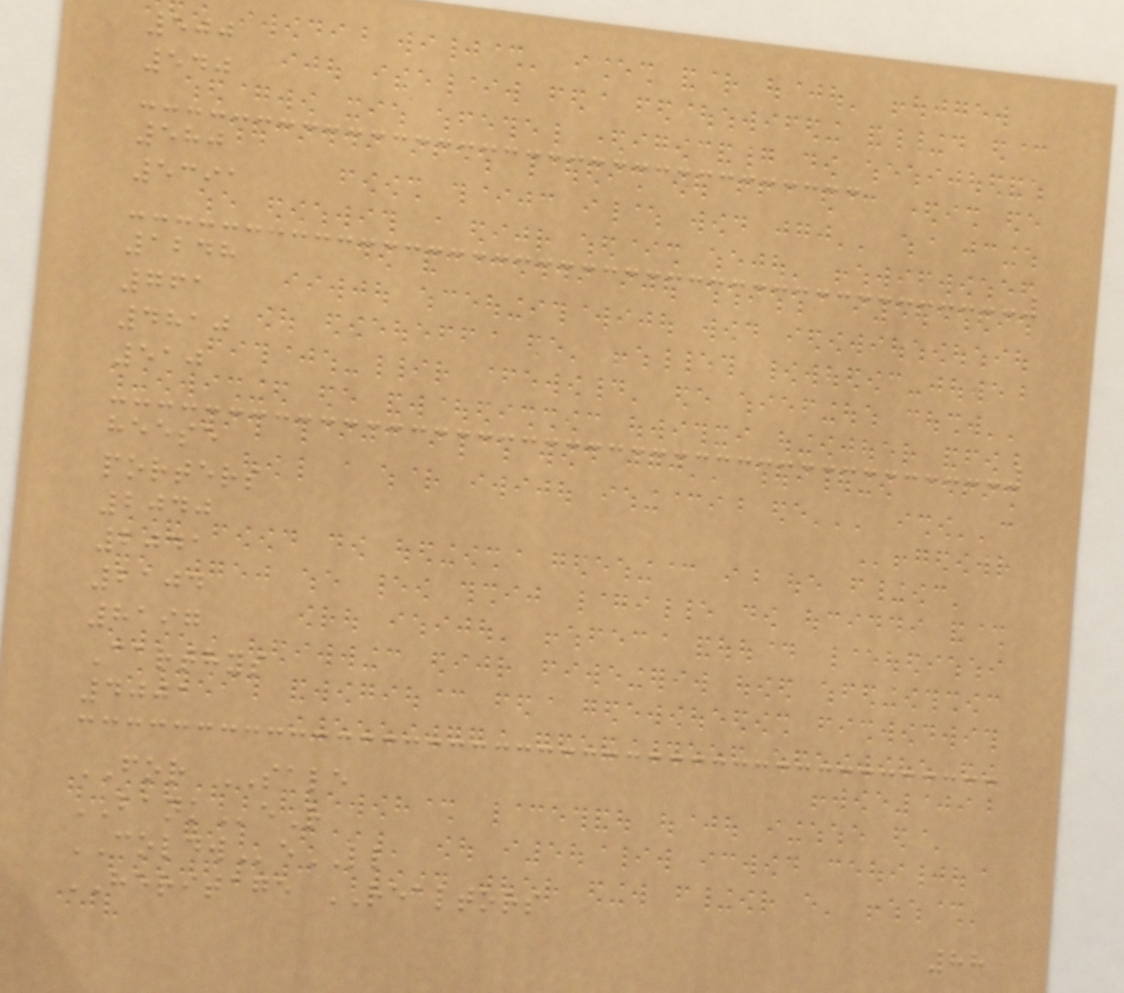500
540
580
5391
1248
761
4810
510
heese
porters
2040
2041
2104
8197
Carthys
4001
FOR SALE
BANKeR
COLDWeLL
HERITAGE REALTORS
88
